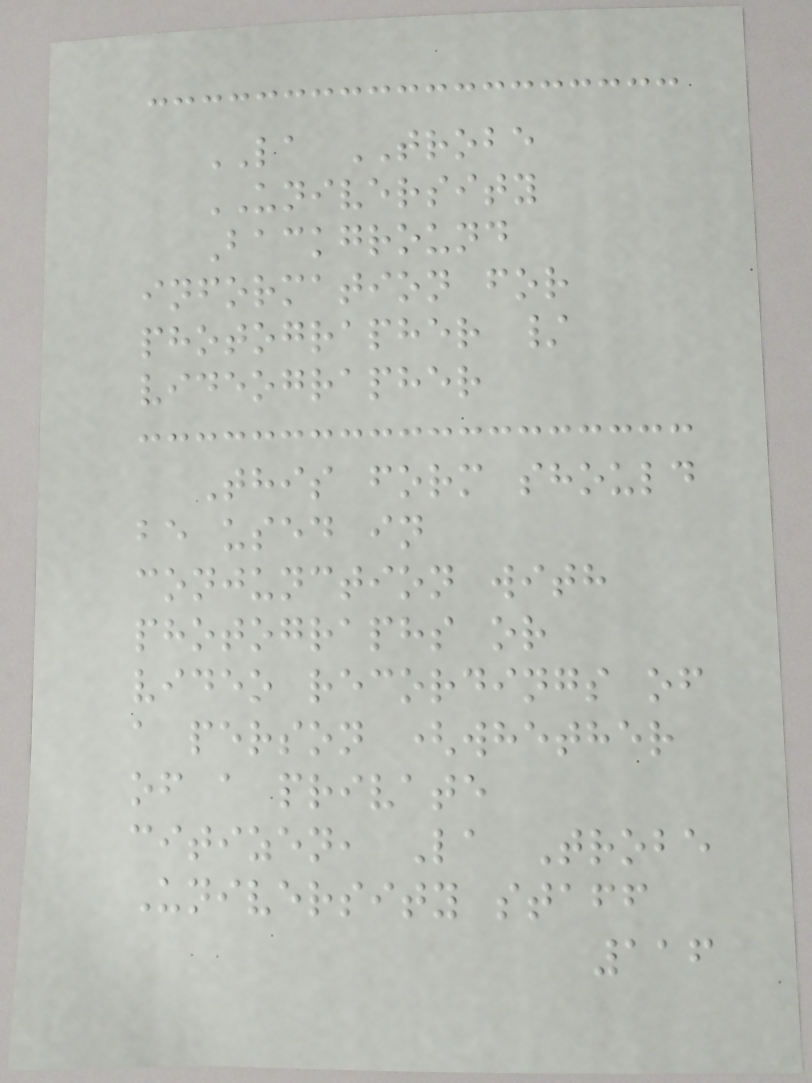LA TROBE
UNIVERSITY
Background
information for
photographer /
videographer
This form should
be used in
conjunction with
photographs or
video recordings of
a person (whether
of a private
citizen, La Trobe
University staff
116
